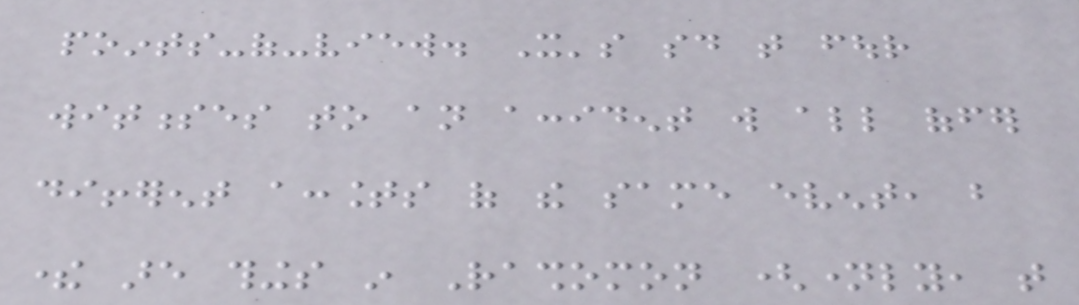points-of-view. It's said that four
witnesses to an accident will all offer
different accounts of the same event, but
there are things in Rashomon (namely, that
